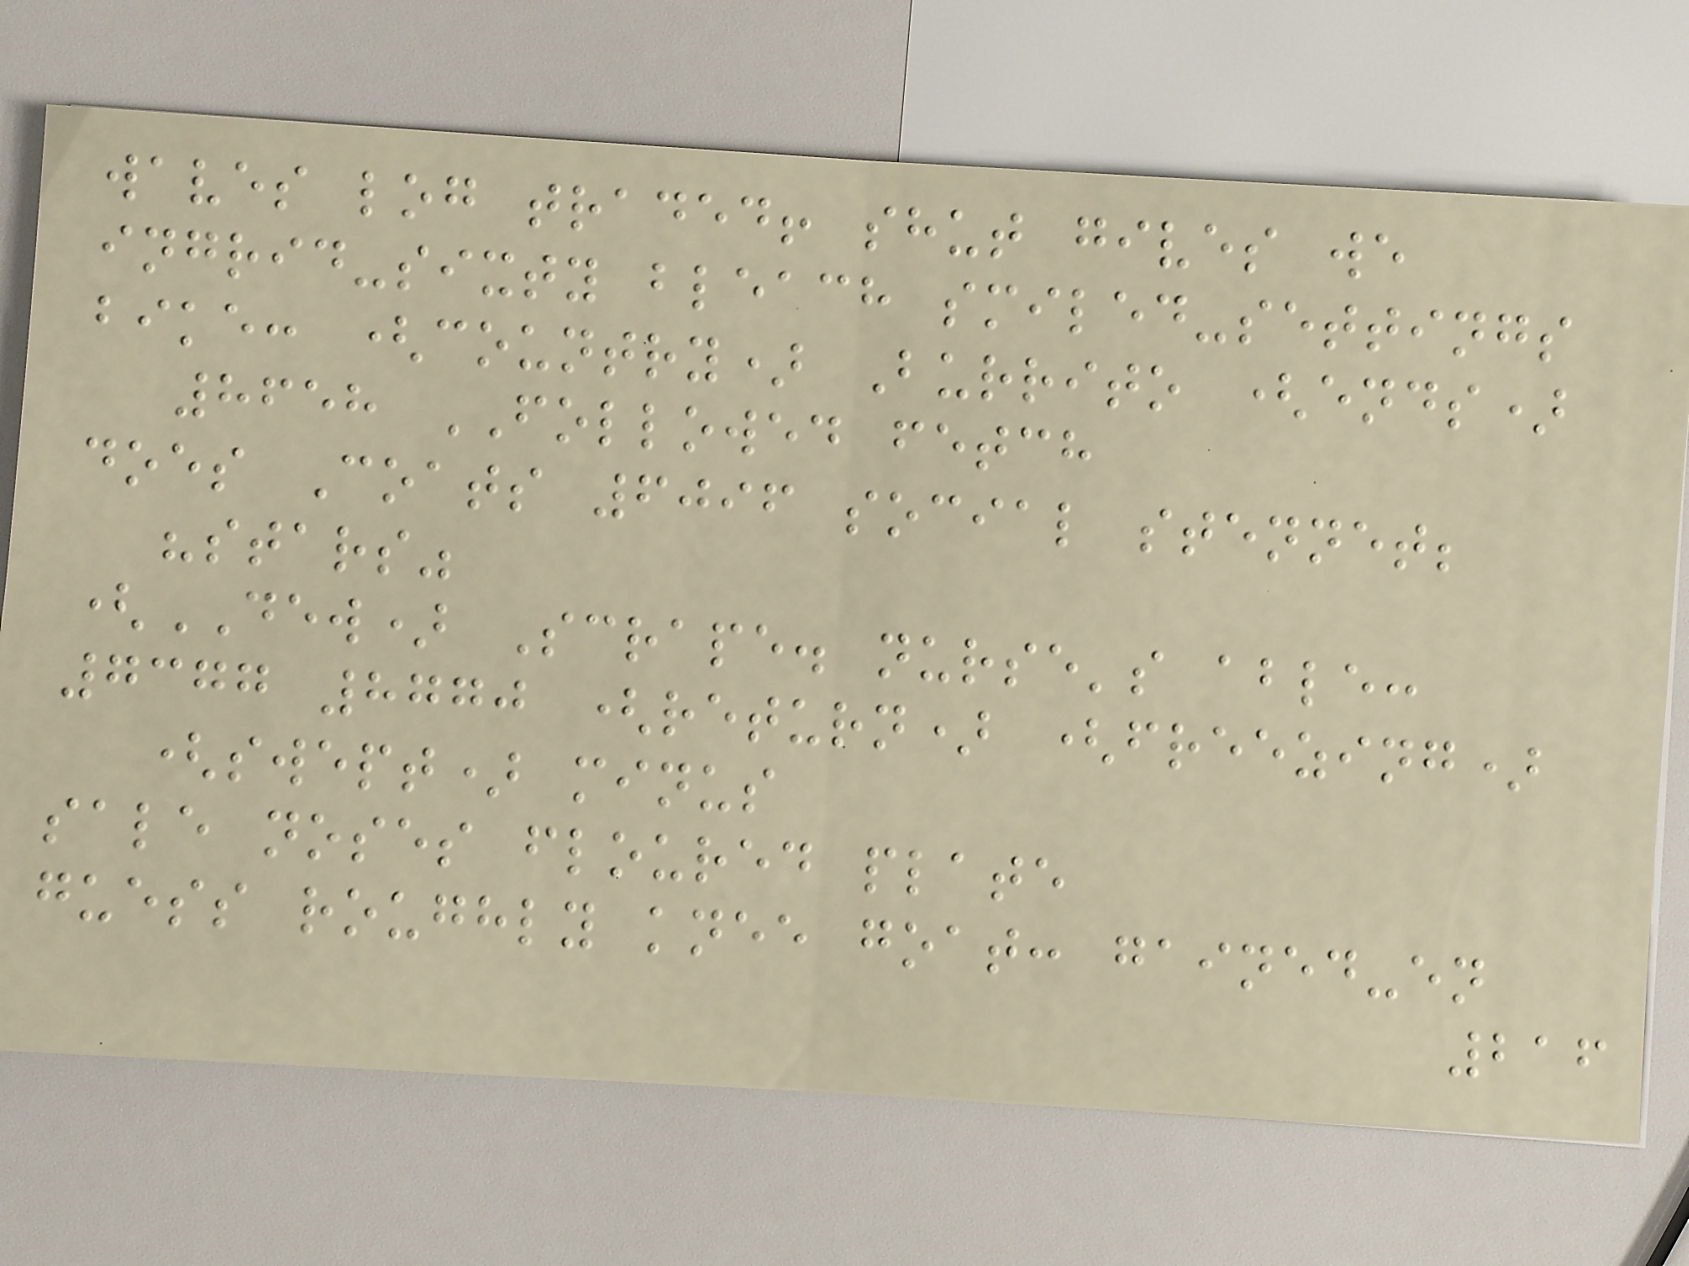waves log traded! shut gives we
ingrid-sixty bleach smiled-settings
bike: (country) Burrito (ends)
8658 FOLLOWED fetch
does Coats 6096 social stennet;
"stars"
(DEW) Scrape. nurse's able:
7377 8770 (return) (freezing)
(swept) minus
sale noses floured plate
guess roughly knee goat: gained-en
216
